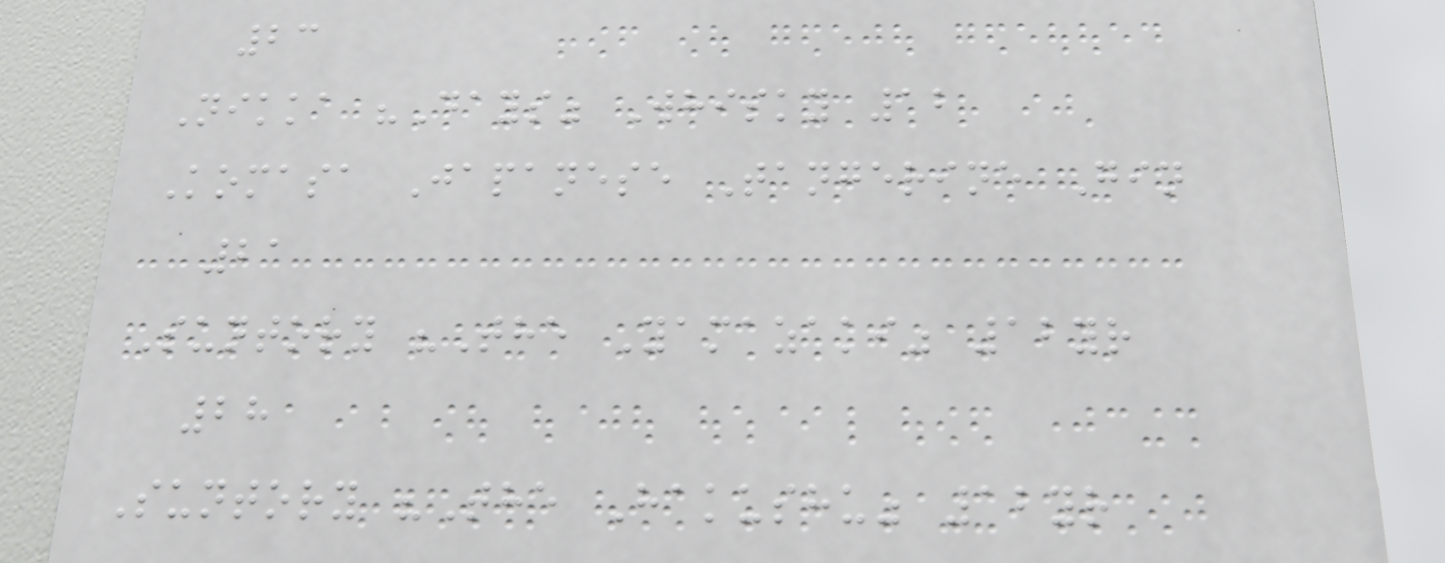23
Nikka "Days" Whisky 12
Komasa Japanese Tangerine Gin
21
Suntory "The Yamazaki" 12yr
28
Suntory "The Hakushu" 12yr
